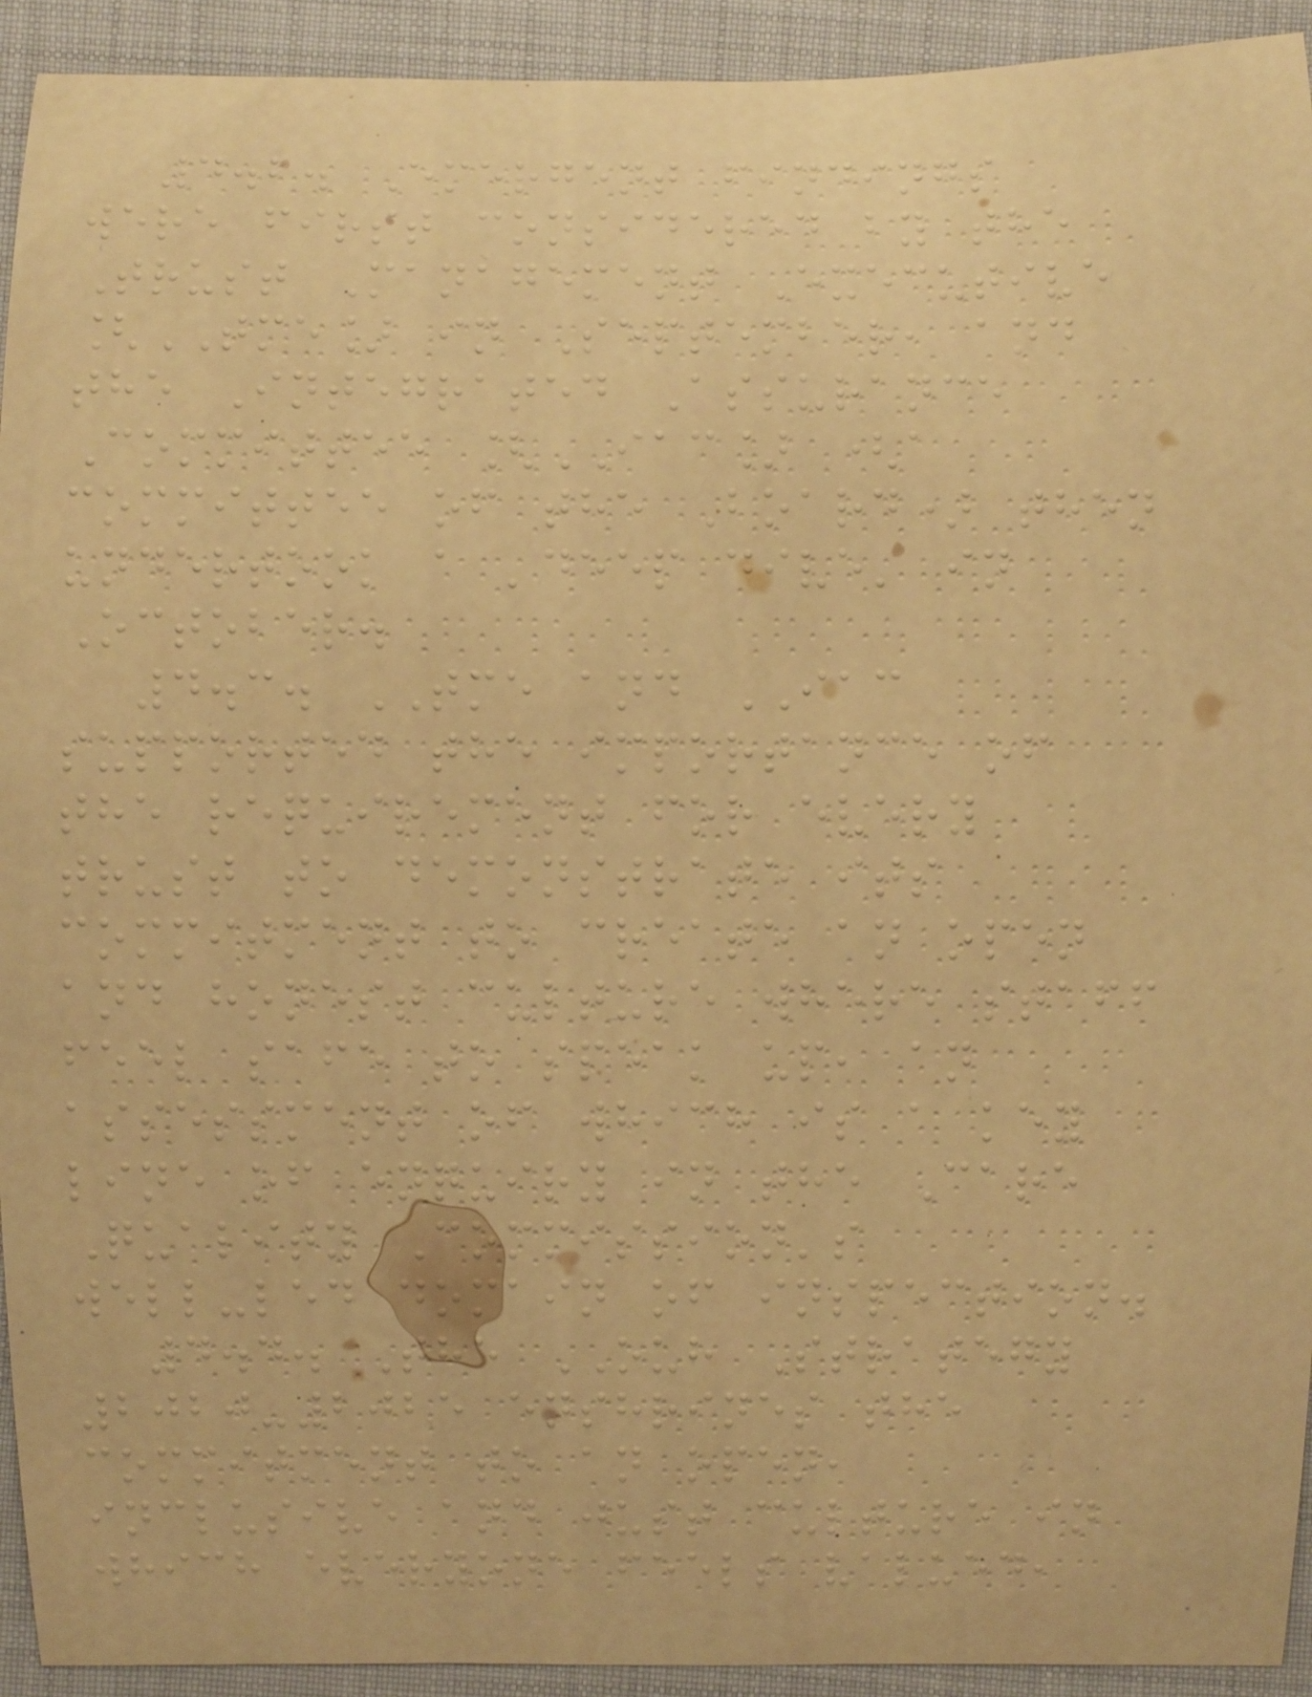4.2. Emergent findings
were first considered by the
Trust Management Executive
[TME] in September, and
the Integrated Assurance
Committee [IAC] (a
committee of the Board) then
undertook a 'deep dive' in
October.
4.3. TME and IAC
supported the importance of
the requirement for every
trust to demonstrate its
commitment to create an open
and honest culture where staff
feel safe to speak up, an
assessment of which is a key
line of enquiry in the Care
Quality Commission's
well-led domain of inspection.
4.4. The OUH Strategy
2020-2025 enshrines the
commitment to an open,
inclusive and just culture in
which everyone feels valued,
